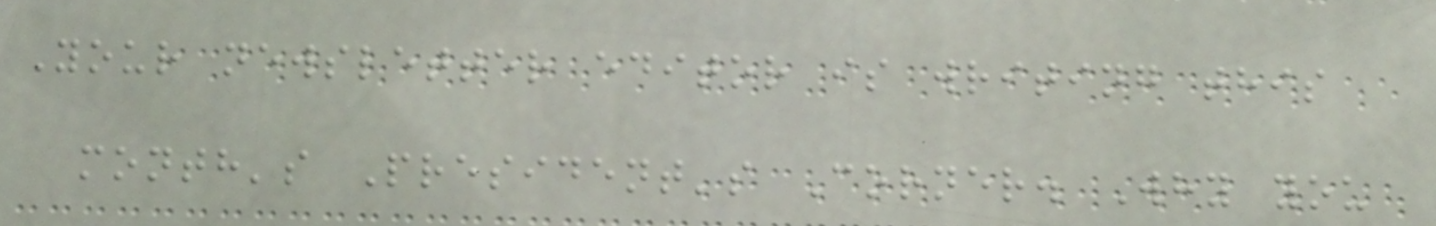Your newsletter editor is writing this
month's President's Corner. Why you
